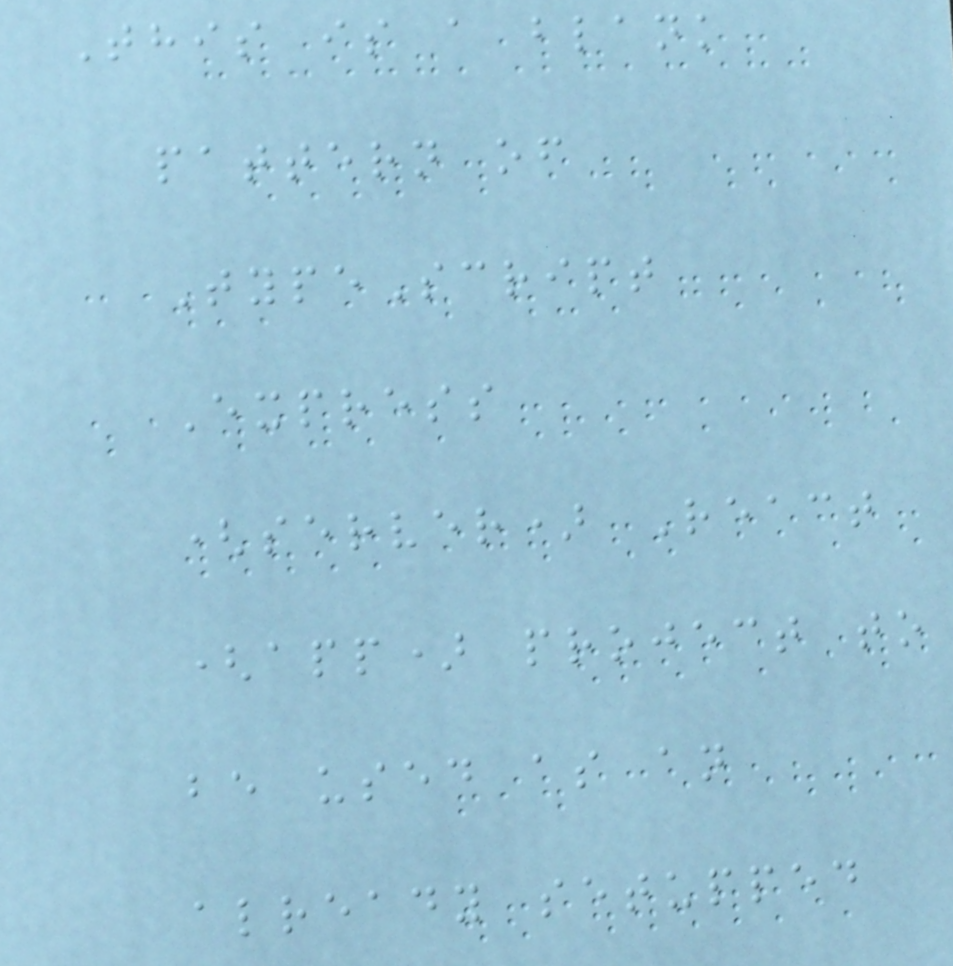This is a blank
pattern of
TypeScript
Express
(server) React
(app) project to
be used as an
already setupped
